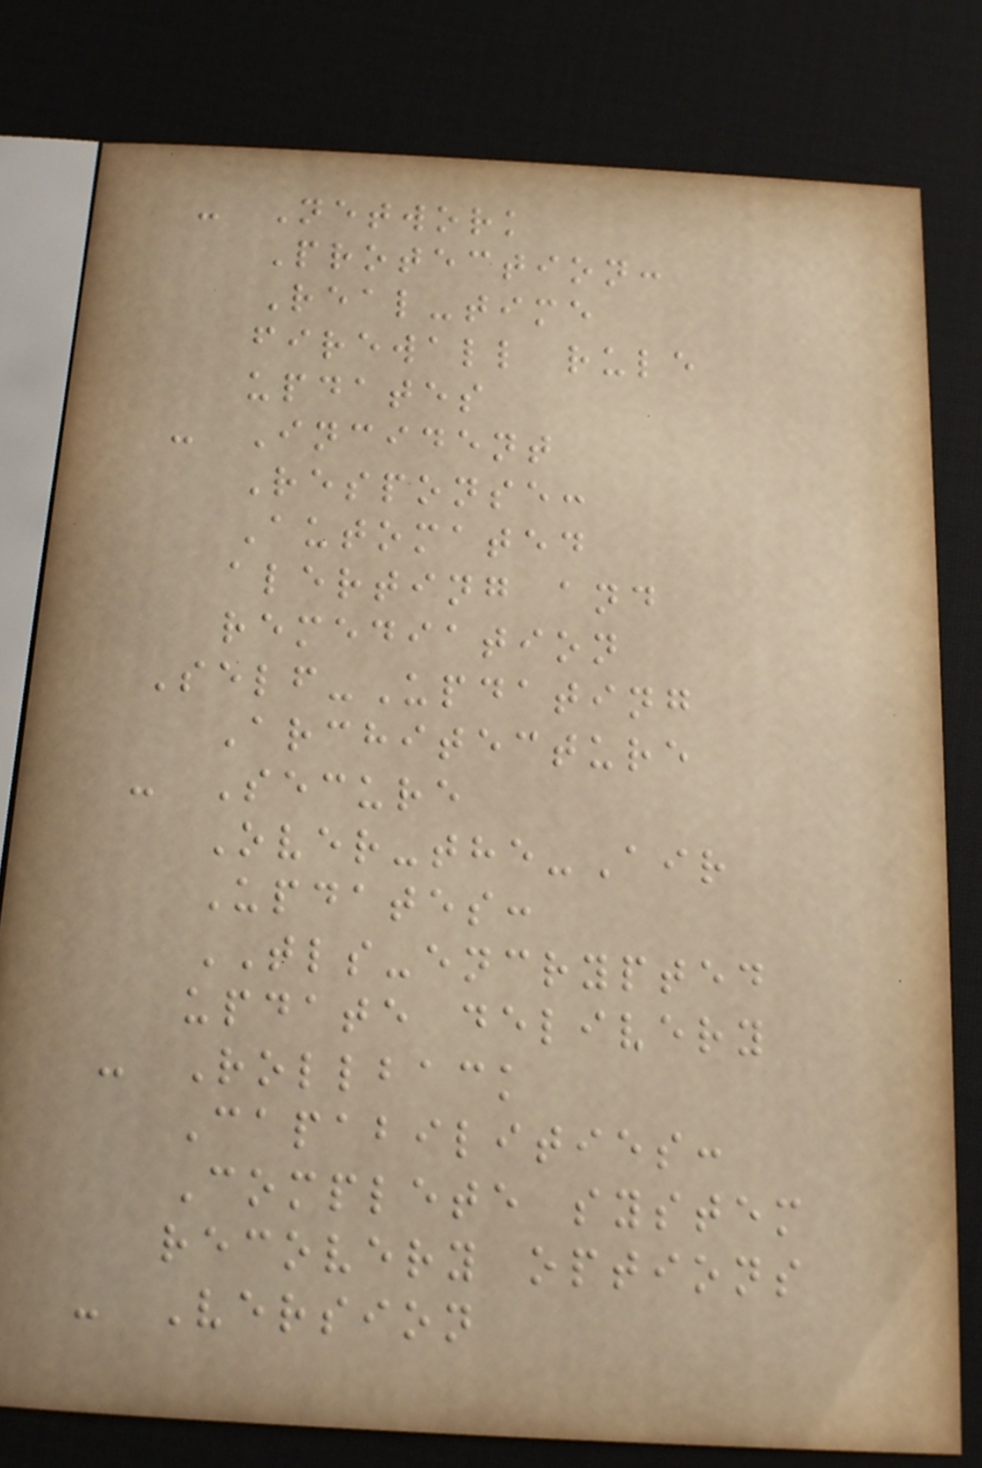- Network
Protection:
Real-time
firewall rule
updates
- Incident
Response:
Automated
alerting and
remediation
Self-Updating
Architecture
- Secure
Over-the-Air
Updates:
TLS-encrypted
update delivery
- Rollback
Capabilities:
Complete system
recovery options
- Version
